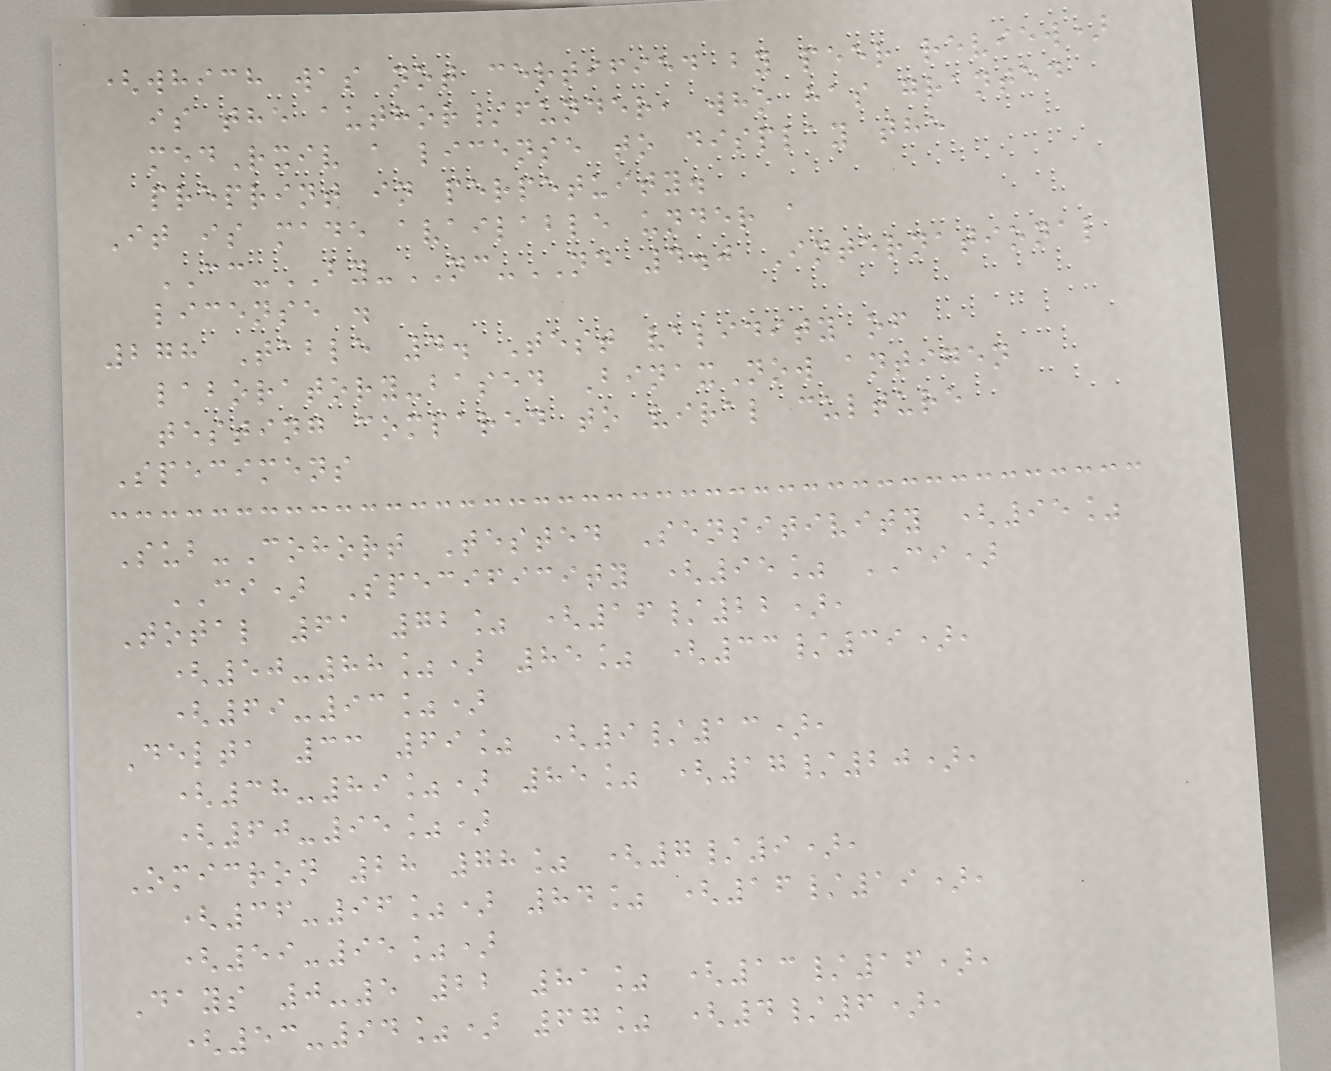(which was not certified by peer review)
is the author/funder, who has granted
medRxiv a license to display the
preprint in perpetuity.
It is made available under a
CC-BY-NC-ND 4.0 International
license .
278 Table 4. Test validity of
laboratory-based BinaxNow antigen
testing compared to viral culture
Specimens
Sub-Cohort Tested Sensitivity (95%
CI) Specificity (95% CI)
Total 61 72% (16/22),
(50-88%) 85% (33/39),
(69-93%)
Delta 33 69% (9/13),
(38-89%) 85% (17/20),
(60-95%)
Omicron 28 78% (7/9),
(36-96%) 84% (16/19),
(59-95%)
Days 0-5 22 81% (13/16),
(53-94%) 67% (4/6),
